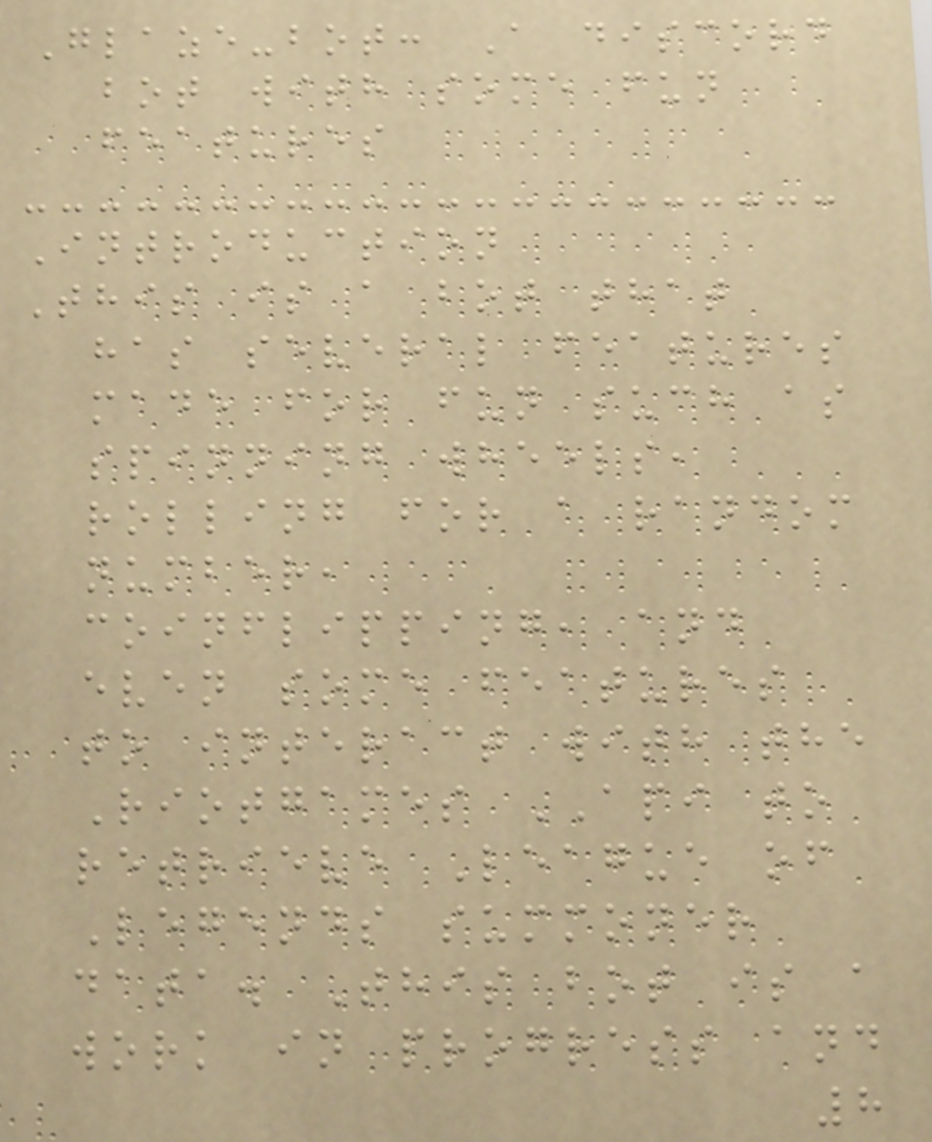Glaze-bot: A discord
bot with some fun
features
Introduction
This is a bot that
has several features
made for fun such as
spinning wheels,
rolling for a random
number,
coinflipping, and
even some features
to interact with the
Riotgames API to
retrieve League of
Legends summoner
data. This bot is a
work in progress and
8
